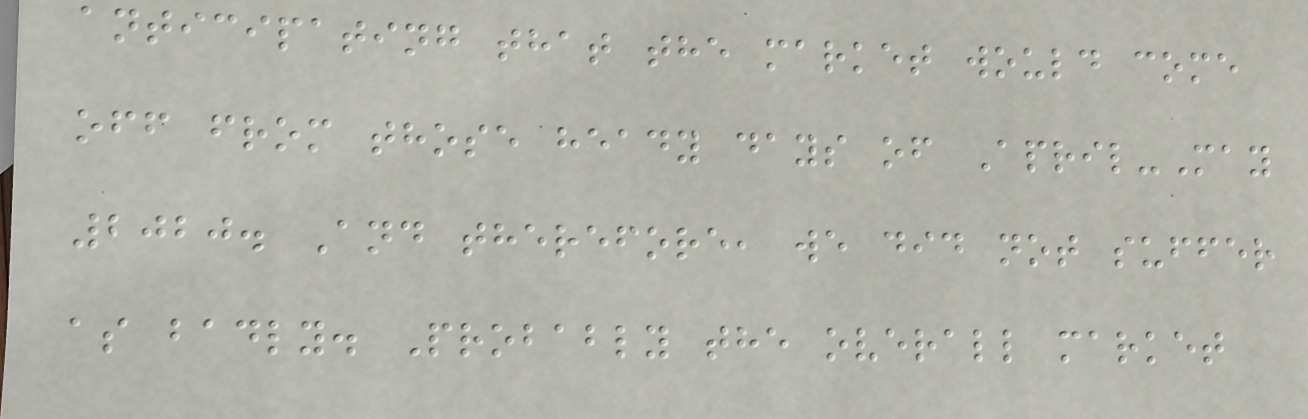anticipating that the market would come
off from those heady days of April-May
2020. And therefore, we did not suffer
as badly. Probably the overall market
